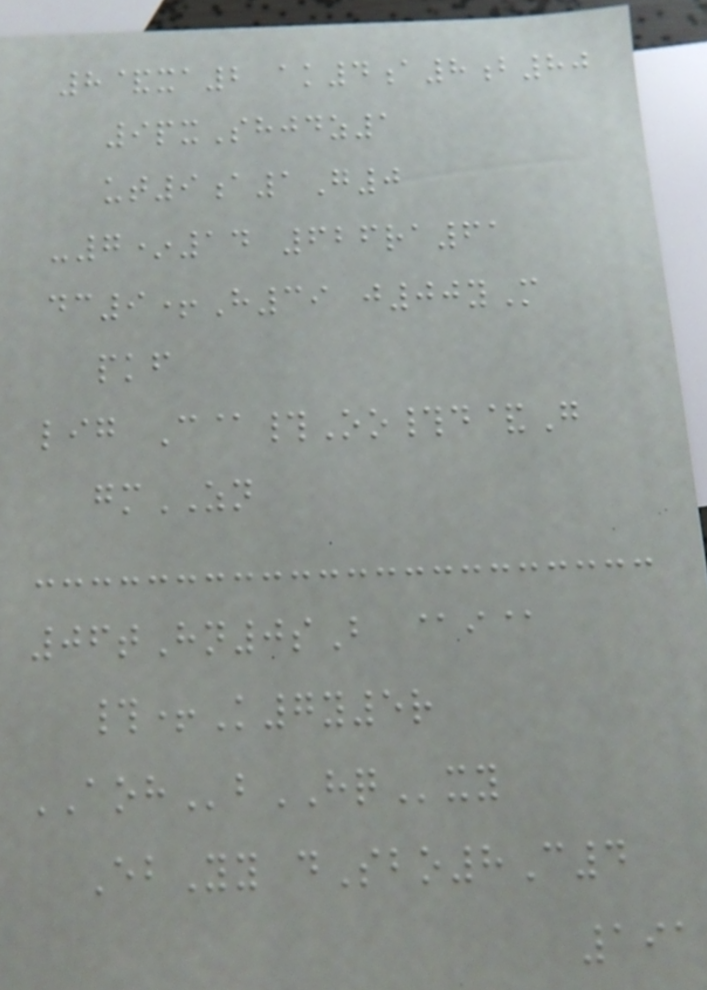8&xa2 ak4a8b80
9pxShjdz1
ut9a1G0
-7*14 626ra61
dc9+H39 j00yM
pkf
lig C@#Oo#d&G
gmZN
06tHn0sB @i@
#+K7y5r
AOHbHQxy
EbYy dSbo8C4
191
